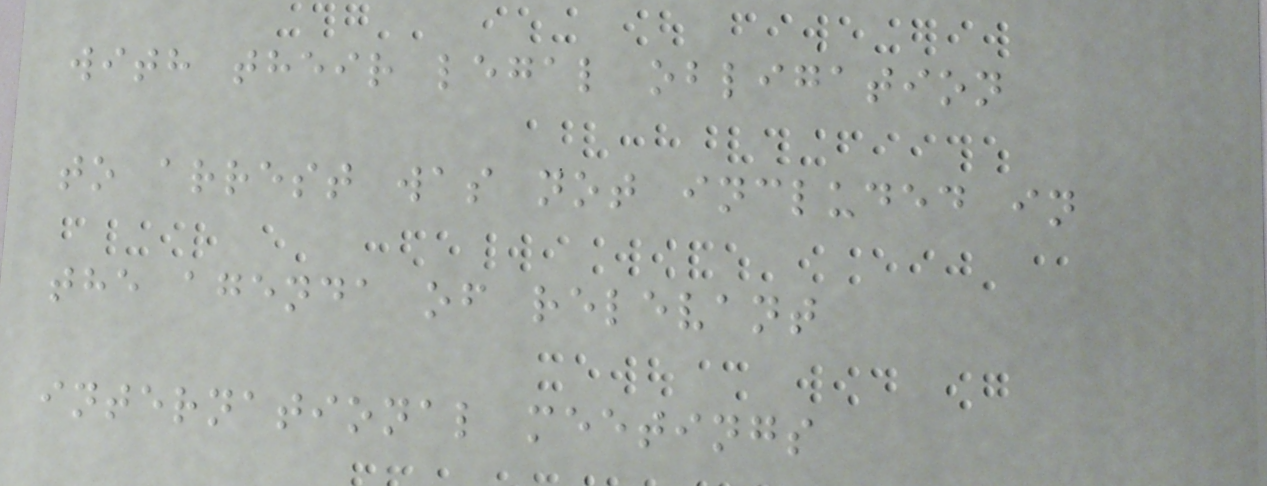with their legal obligation
to arrest was not included in
the agenda of relevant
international meetings
